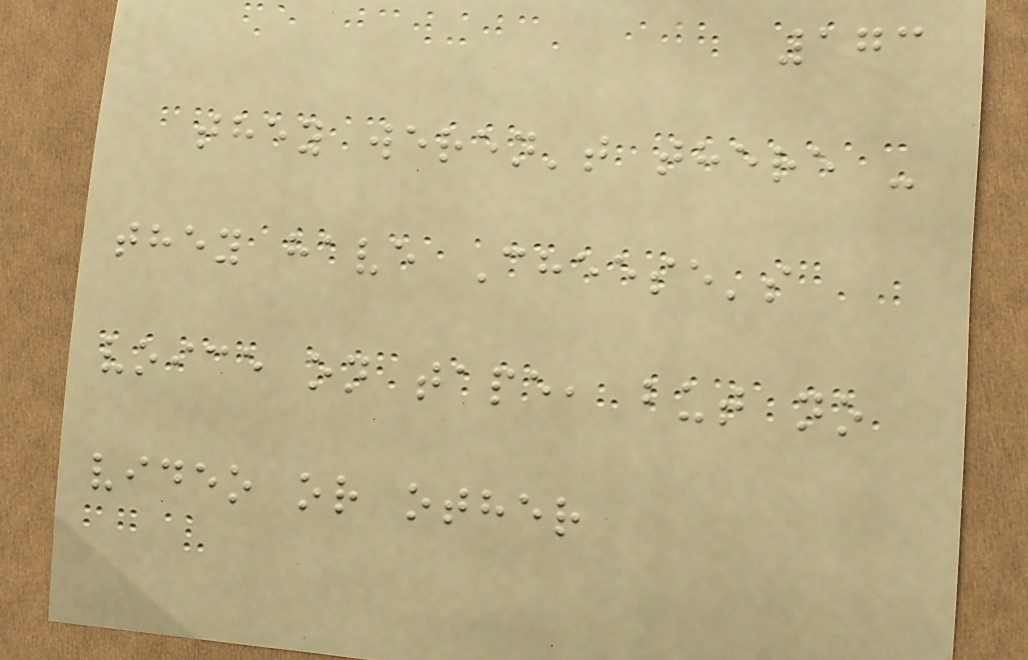173
they weren't there -
they have Cheese's
voice on tape, but no
video or other
